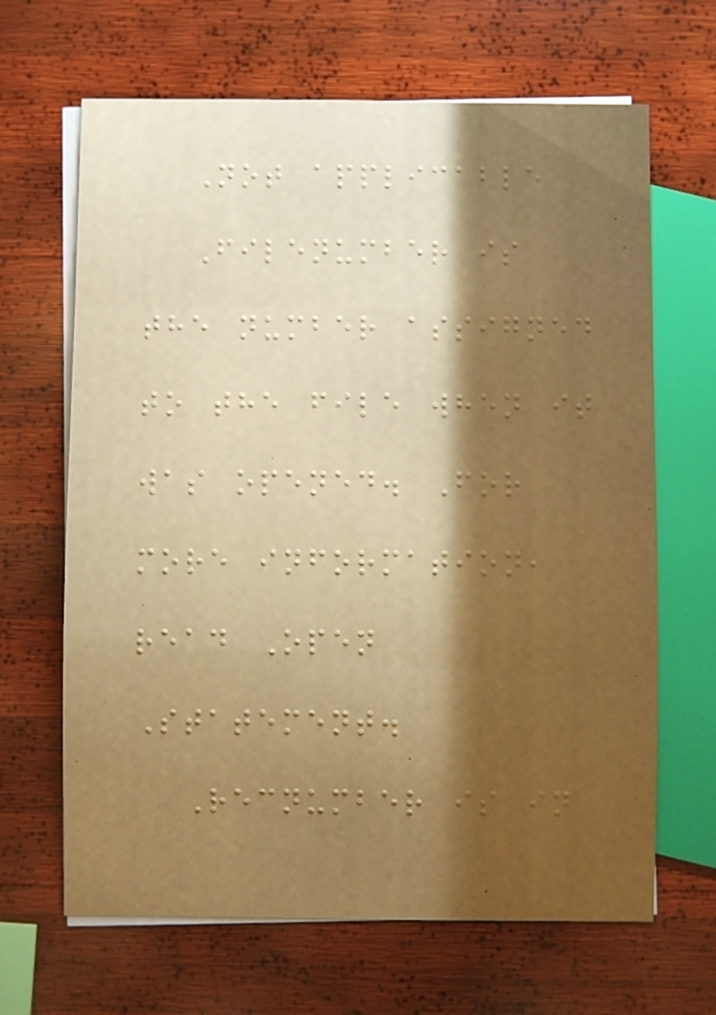Not applicable
Filenumber is
the number assigned
to the file when it
was opened. For
more information,
read Open
Statement.
Recnumber is in
